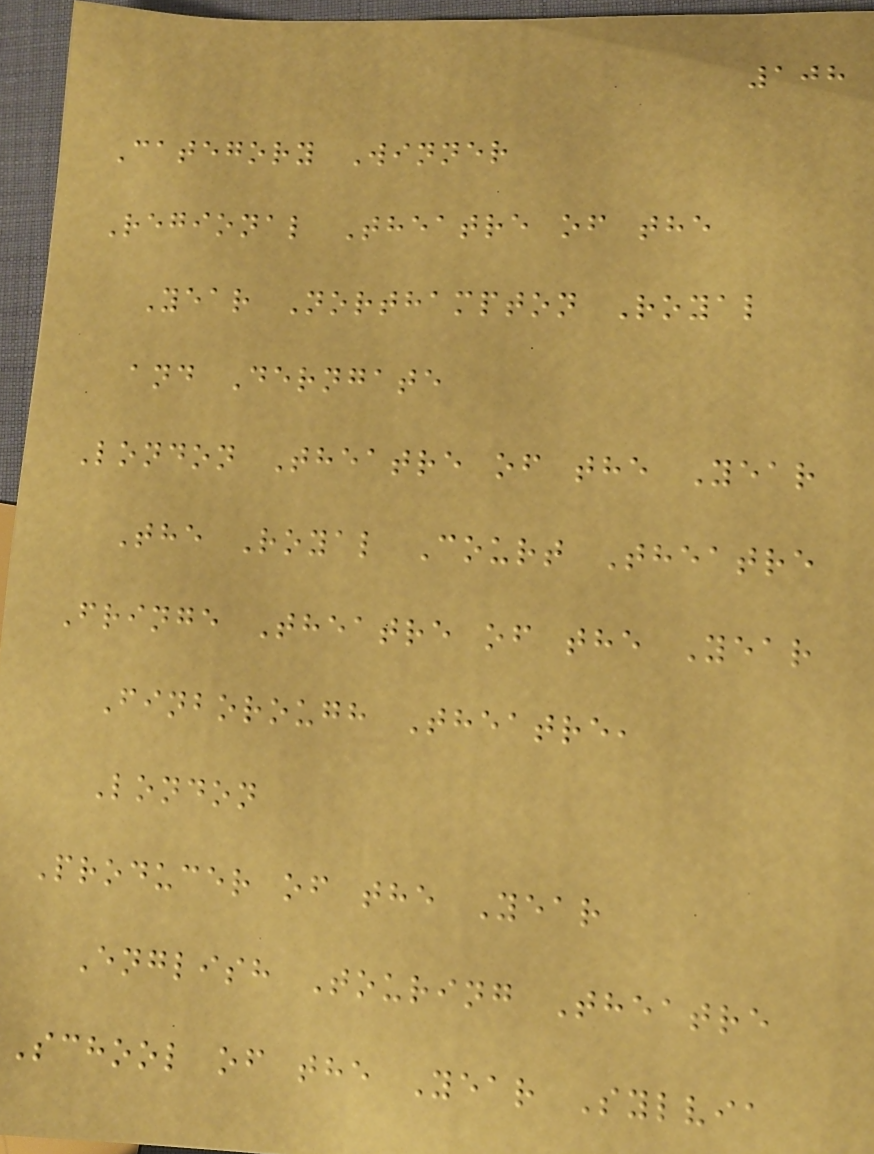108
Category Winner
Regional Theatre of the
Year Northampton Royal
and Derngate
London Theatre of the Year
The Royal Court Theatre
Fringe Theatre of the Year
Finborough Theatre,
London
Producer of the Year
English Touring Theatre
School of the Year Sylvia
